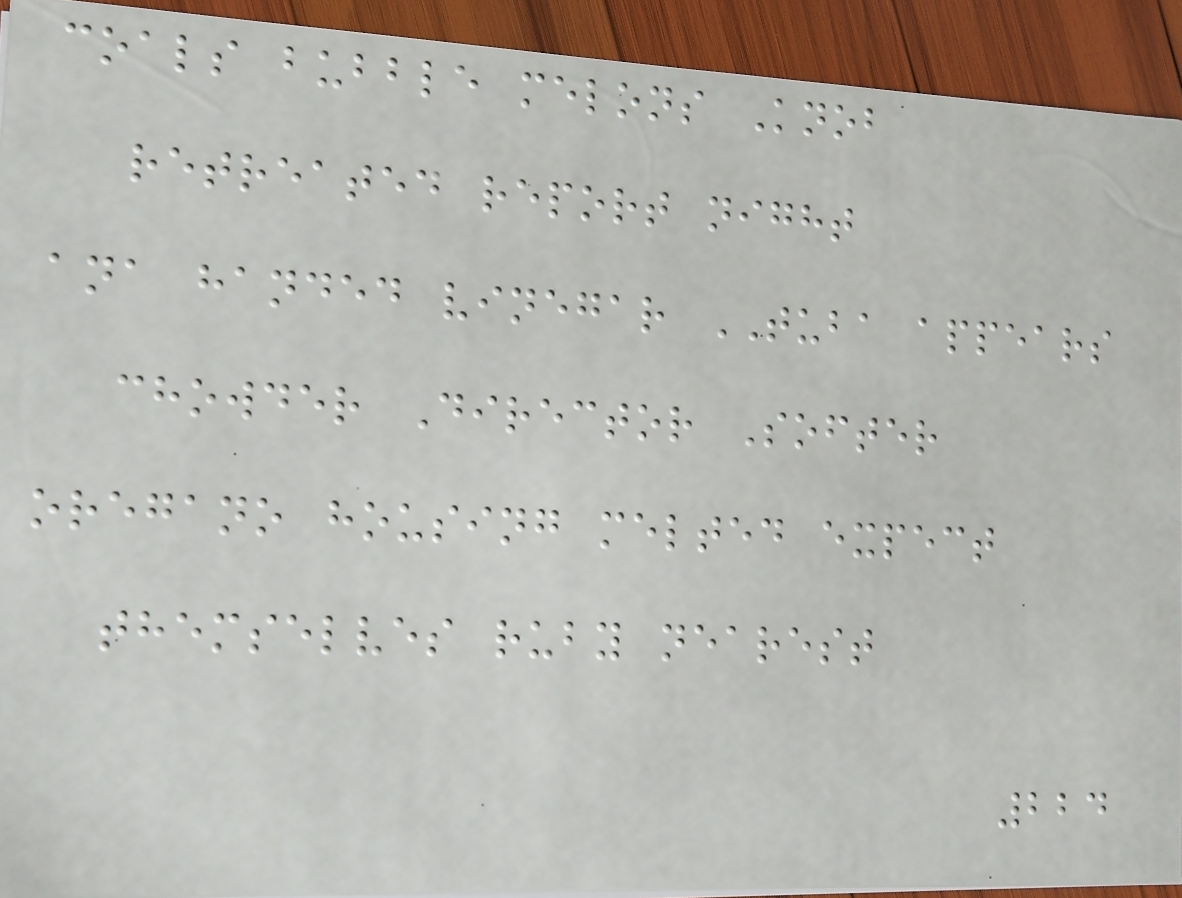coals bubble melons Knob
retreated report night
ana handed vinegar TUBA appears
chowder Director Softer
oregano housing melted expect
themselves ruby nearest
224
